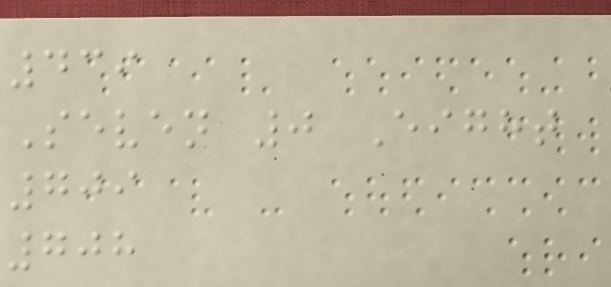439
Seven 0 Eight
709
708
